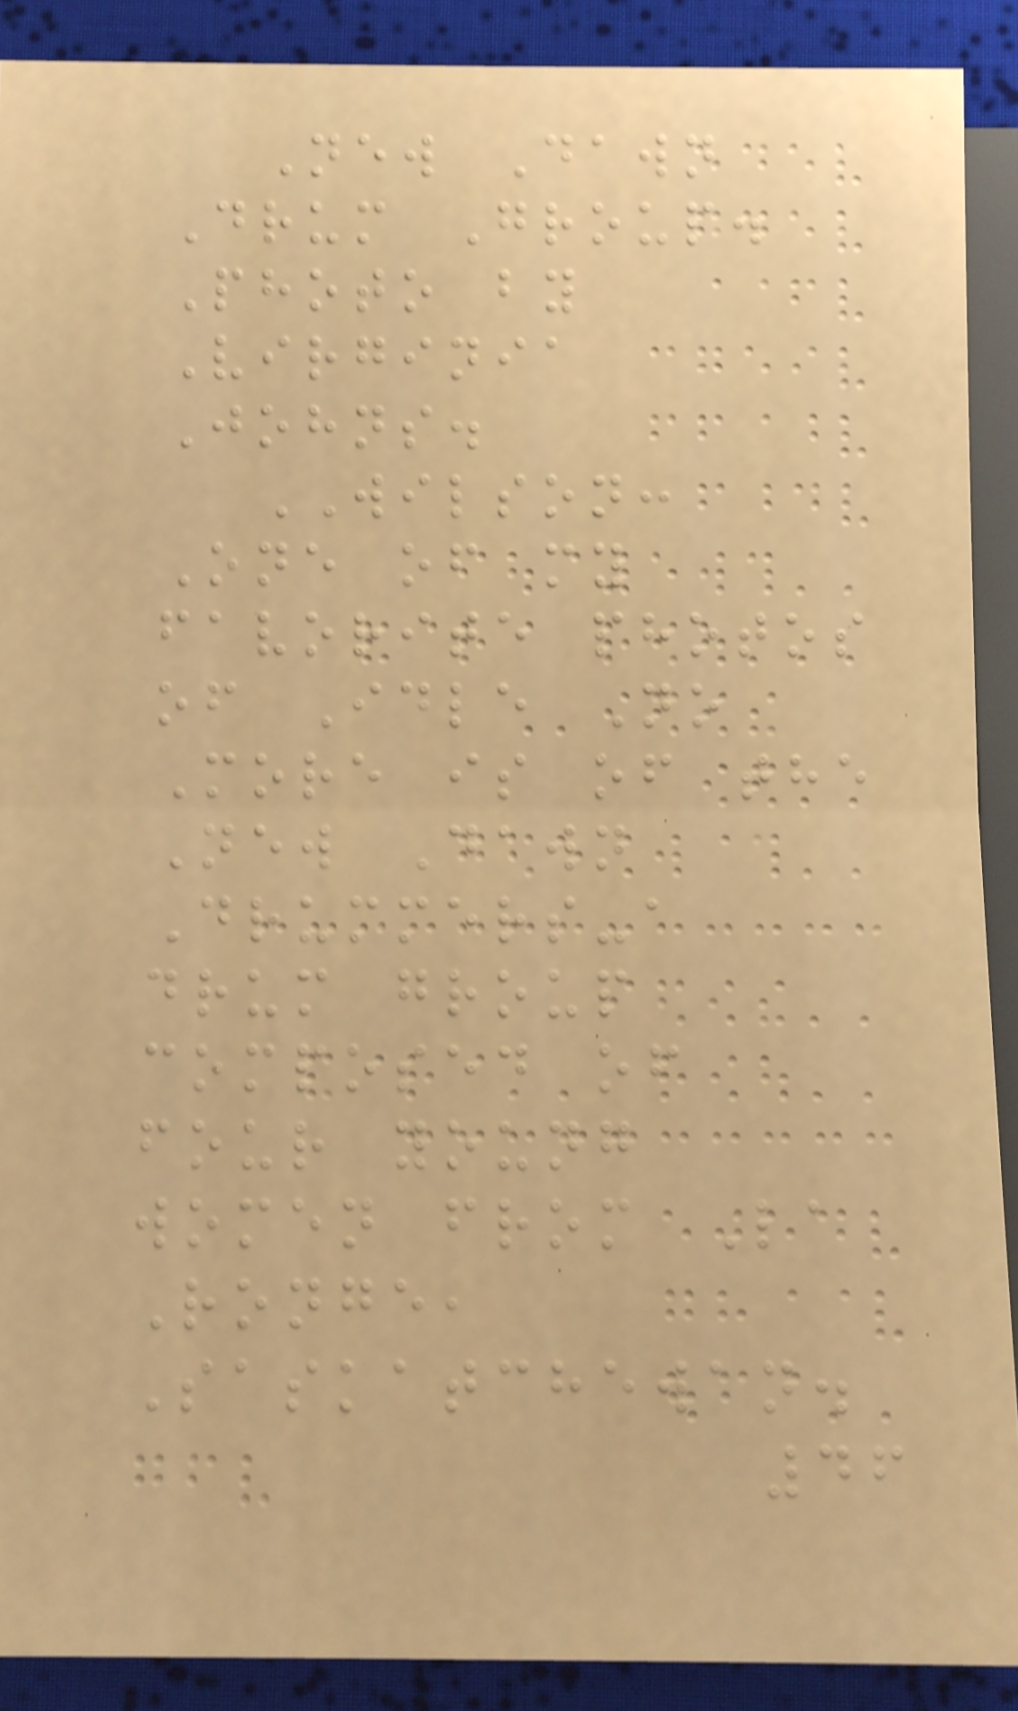New Dawn
Drum Group.
Photo by
Virginia
Johns.
WILSON:
One of my
favorite photos
of Idle No
More is of the
New Dawn
Drummers-a
drum group
composed of
four young
women from La
Ronge,
Saskatchewan.
46
